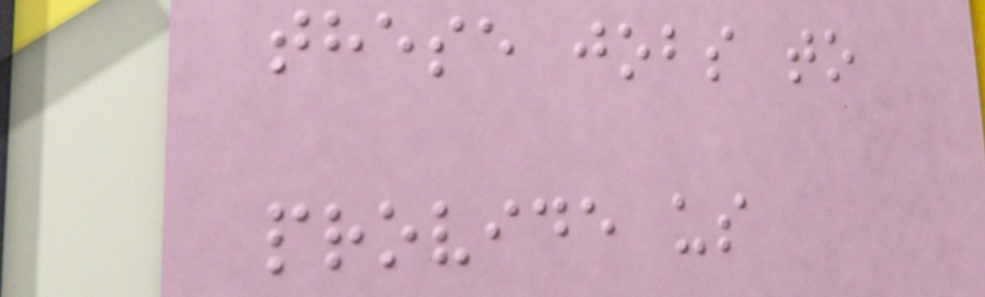these jobs to
provide us
